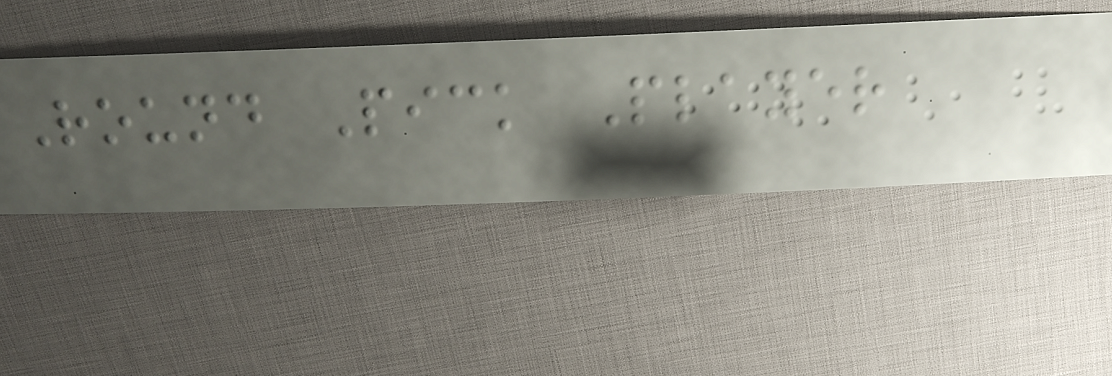Round Pick Player
